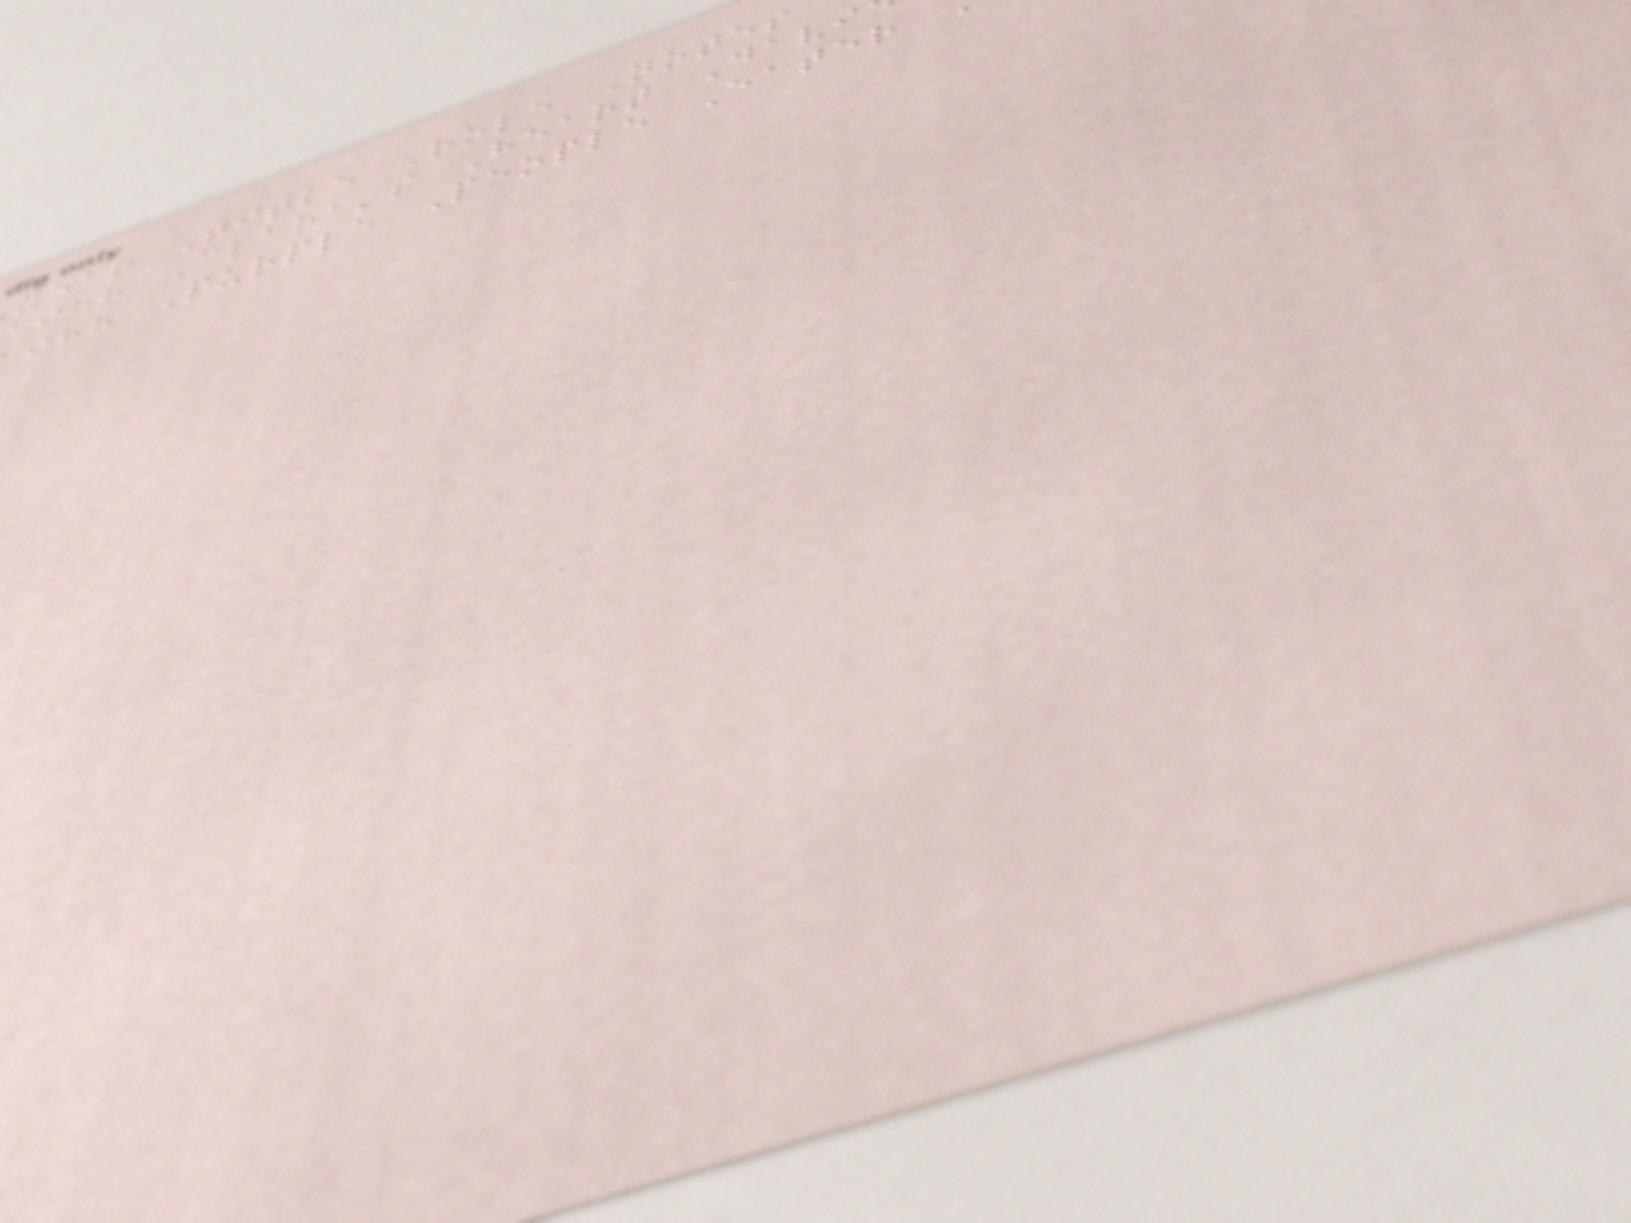year Title Role Notes
aihh Clara's Heart Davi
ihh Purple People Eater
